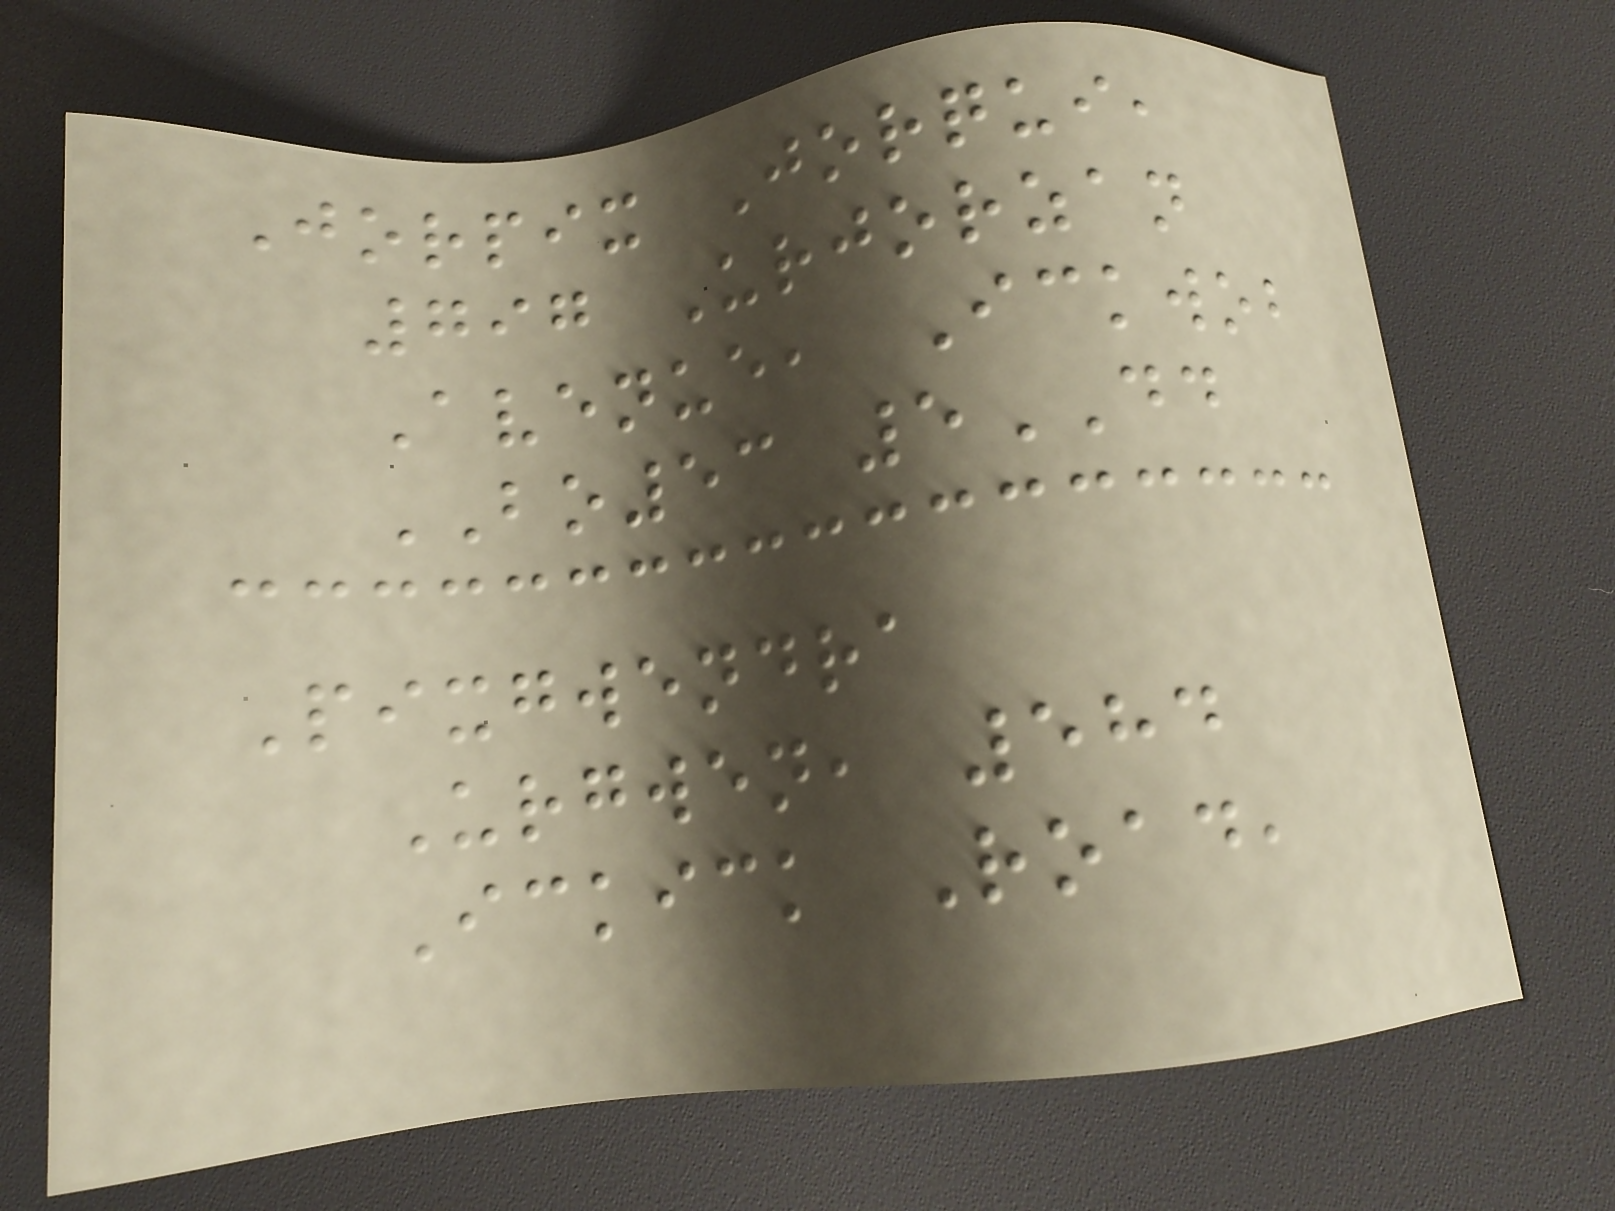Jorpix Jorqui,
797 Urjorzan
Avenue, Ickwob
BO53 5DD
Pixgwendra
Urgwen, 584
Ickick Road,
